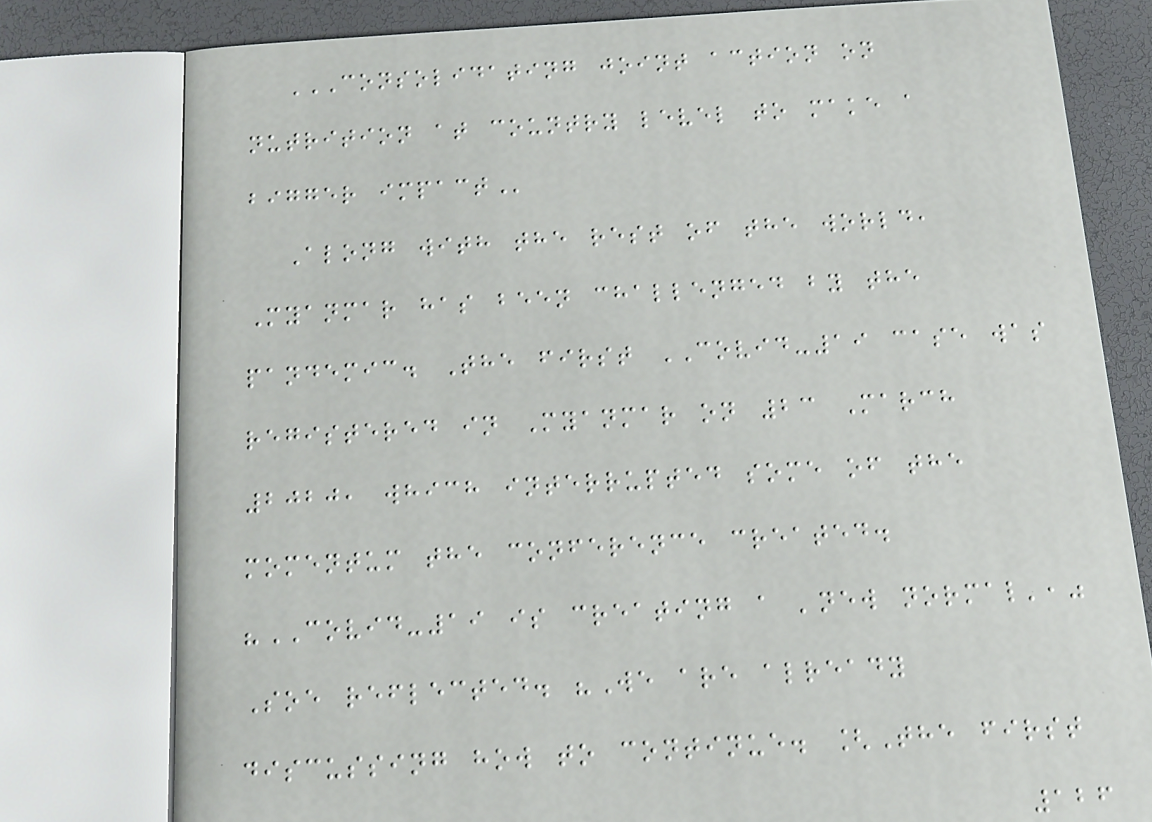CONSOLIDATING JOINT ACTION ON
NUTRITION AT COUNTRY LEVEL TO MAKE A
BIGGER IMPACT
Along with the rest of the world,
Myanmar has been challenged by the
pandemic. The first COVID-19 case was
registered in Myanmar on 23 March
2020, which interrupted some of the
momentum the conference created.
"COVID-19 is creating a 'new normal',"
Soe reflected. "We are already
discussing how to continue. [The first
126
